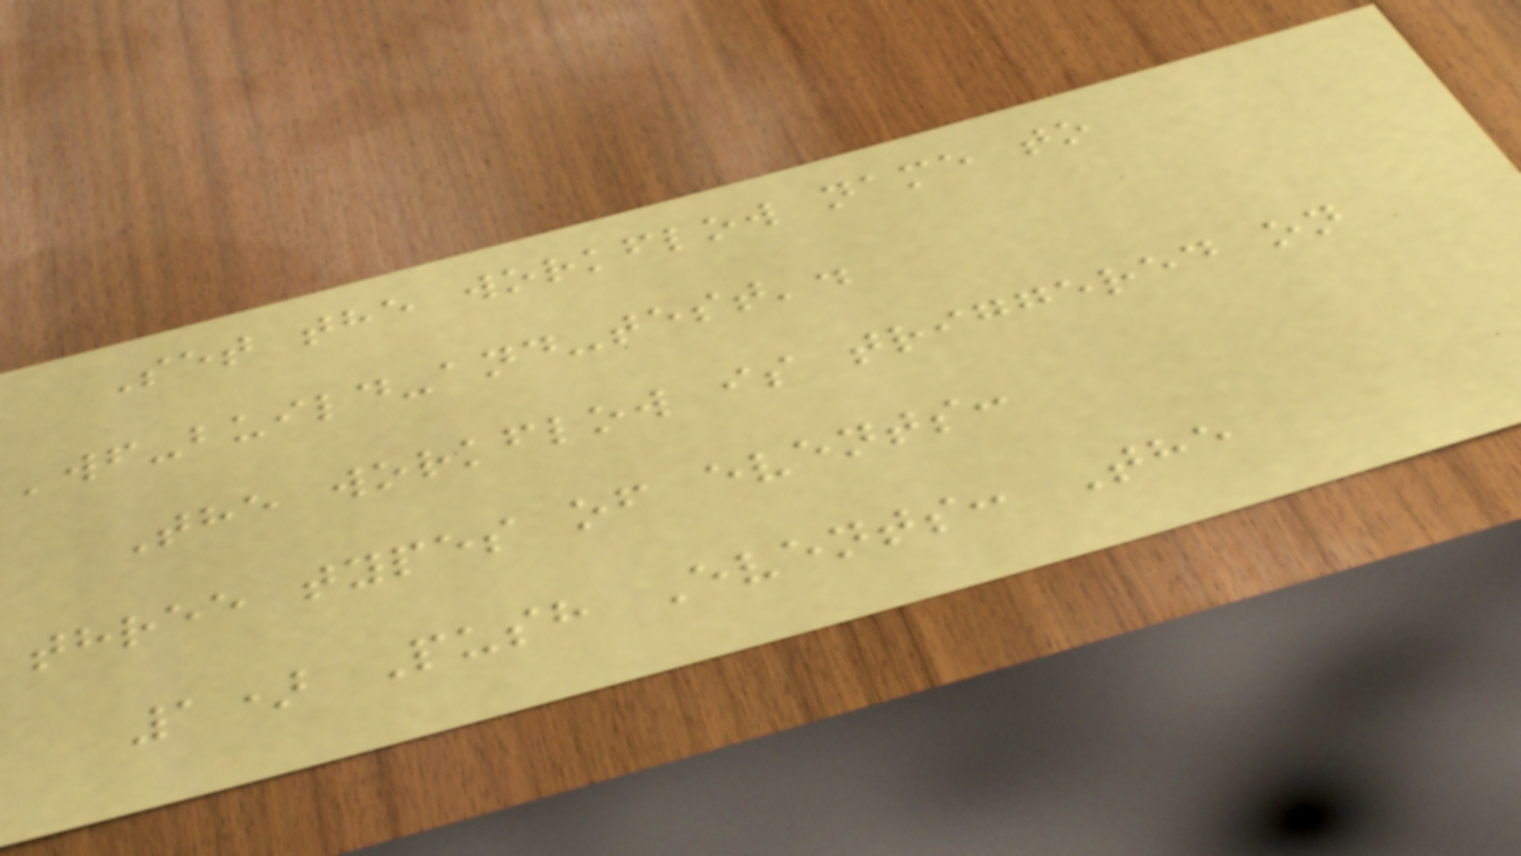Set the workflow name to
'wf-build-and-test'.
The workflow is triggered on
three types of events:
1) Push Events: The
